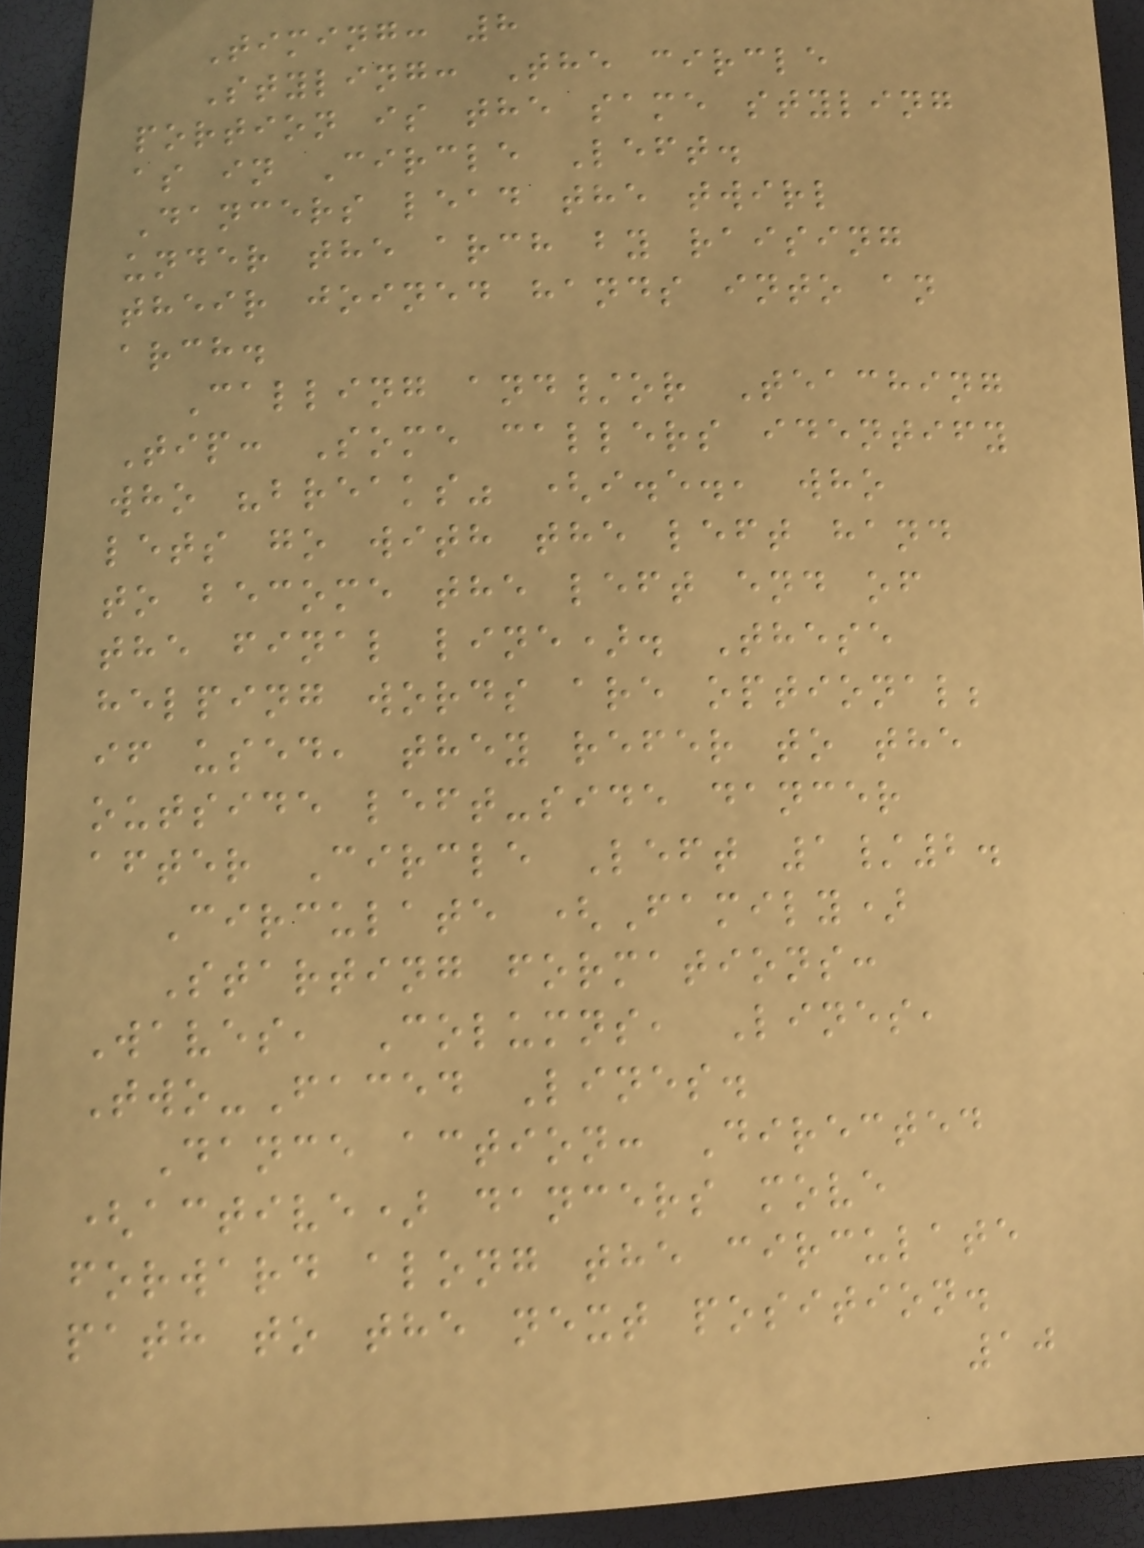Timing: 8
Styling: The circle
portion is the same styling
as in Circle Left.
Dancers lead the twirl
under the arch by raising
their joined hands into an
arch.
Calling and/or Teaching
Tip: Some callers identify
who "breaks" (i.e., who
lets go with the left hand
to become the left end of
the final line). These
helping words are optional;
if used, they refer to the
outside left-side dancer
after Circle Left 1/2.
Circulate (Family)
Starting formations:
Waves, Columns, Lines,
Two-Faced Lines.
Dance action: Directed
(active) dancers move
forward along the circulate
path to the next position.
10
